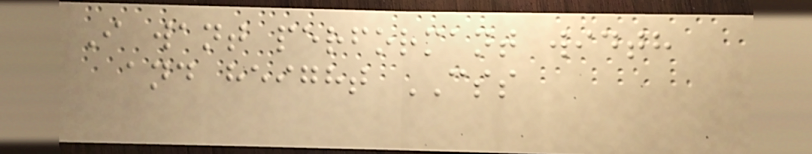I want performant width
and height CSS
